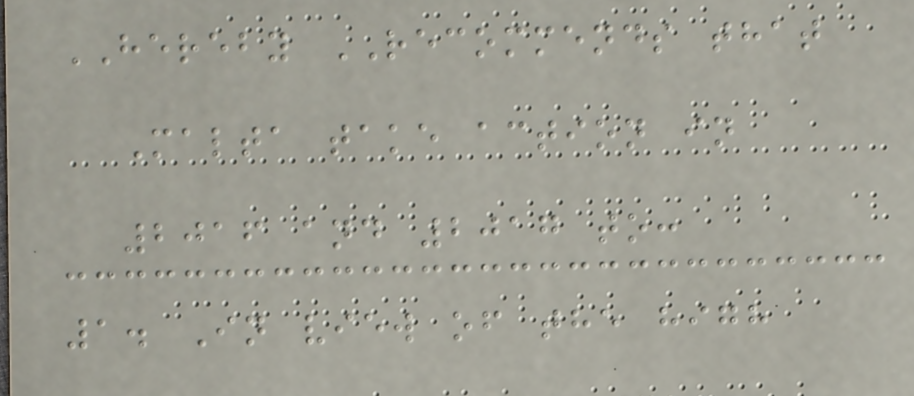HEREBY RECOMMENDS that
Malta take action in
2016 and 2017 to:
1. In view of the high
